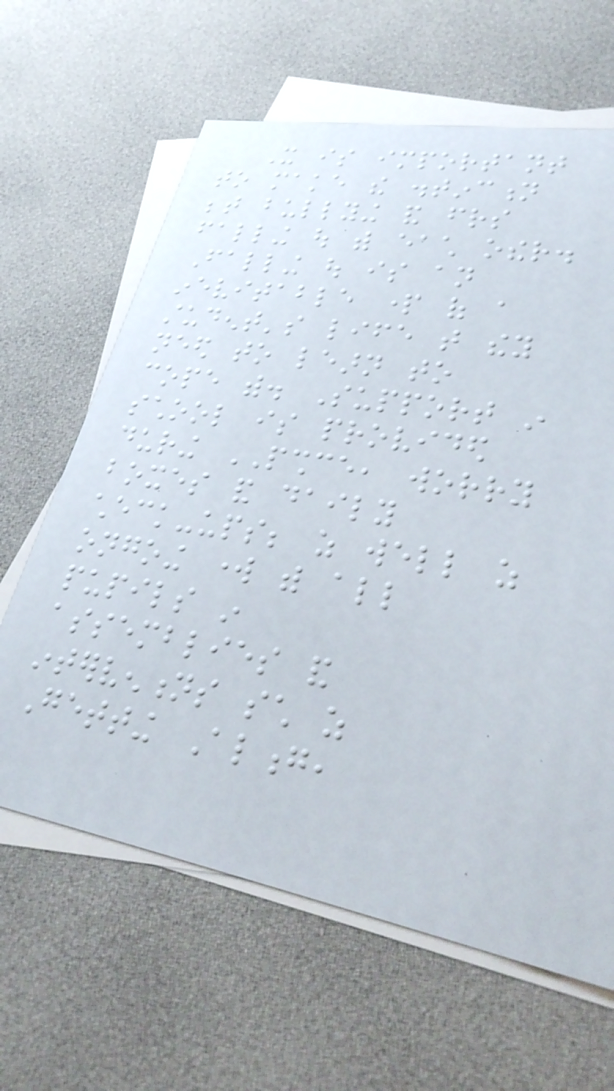It is important
to make the distinction
between bullying and friends
falling out with each other.
Falling out is an
inevitable part of a
student's life that they
need to learn to
cope with. Support in
school is provided
during PSHCE, worry
boxes and daily
check-ups; as well as
ongoing work with all
pupils in
assemblies and
interventions such as
Getting Along,
